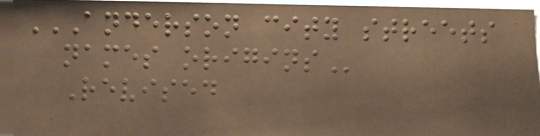ANDERSON CITY STREETS
NAMES ORIGINS
Revised
